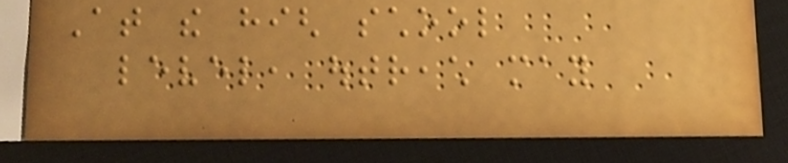At the high school
level, outreach may
